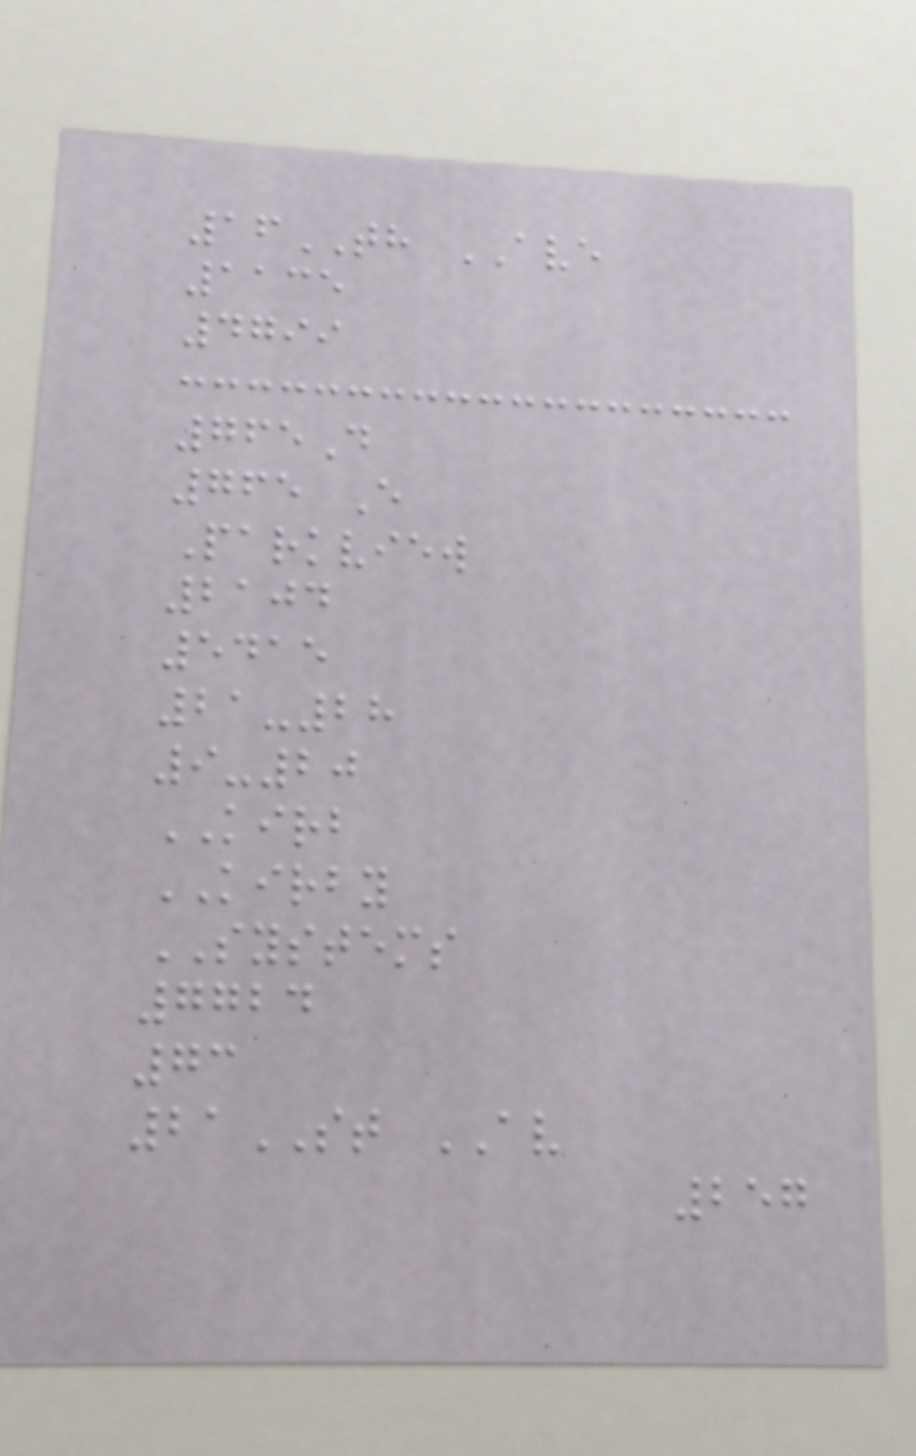16TH AVE
1135
4799
765D
765 E
Parkview
2104
5415
21-28
9-20
KIRB
KIRBY
SYSTEMS
7724
73
21ST AV
257
